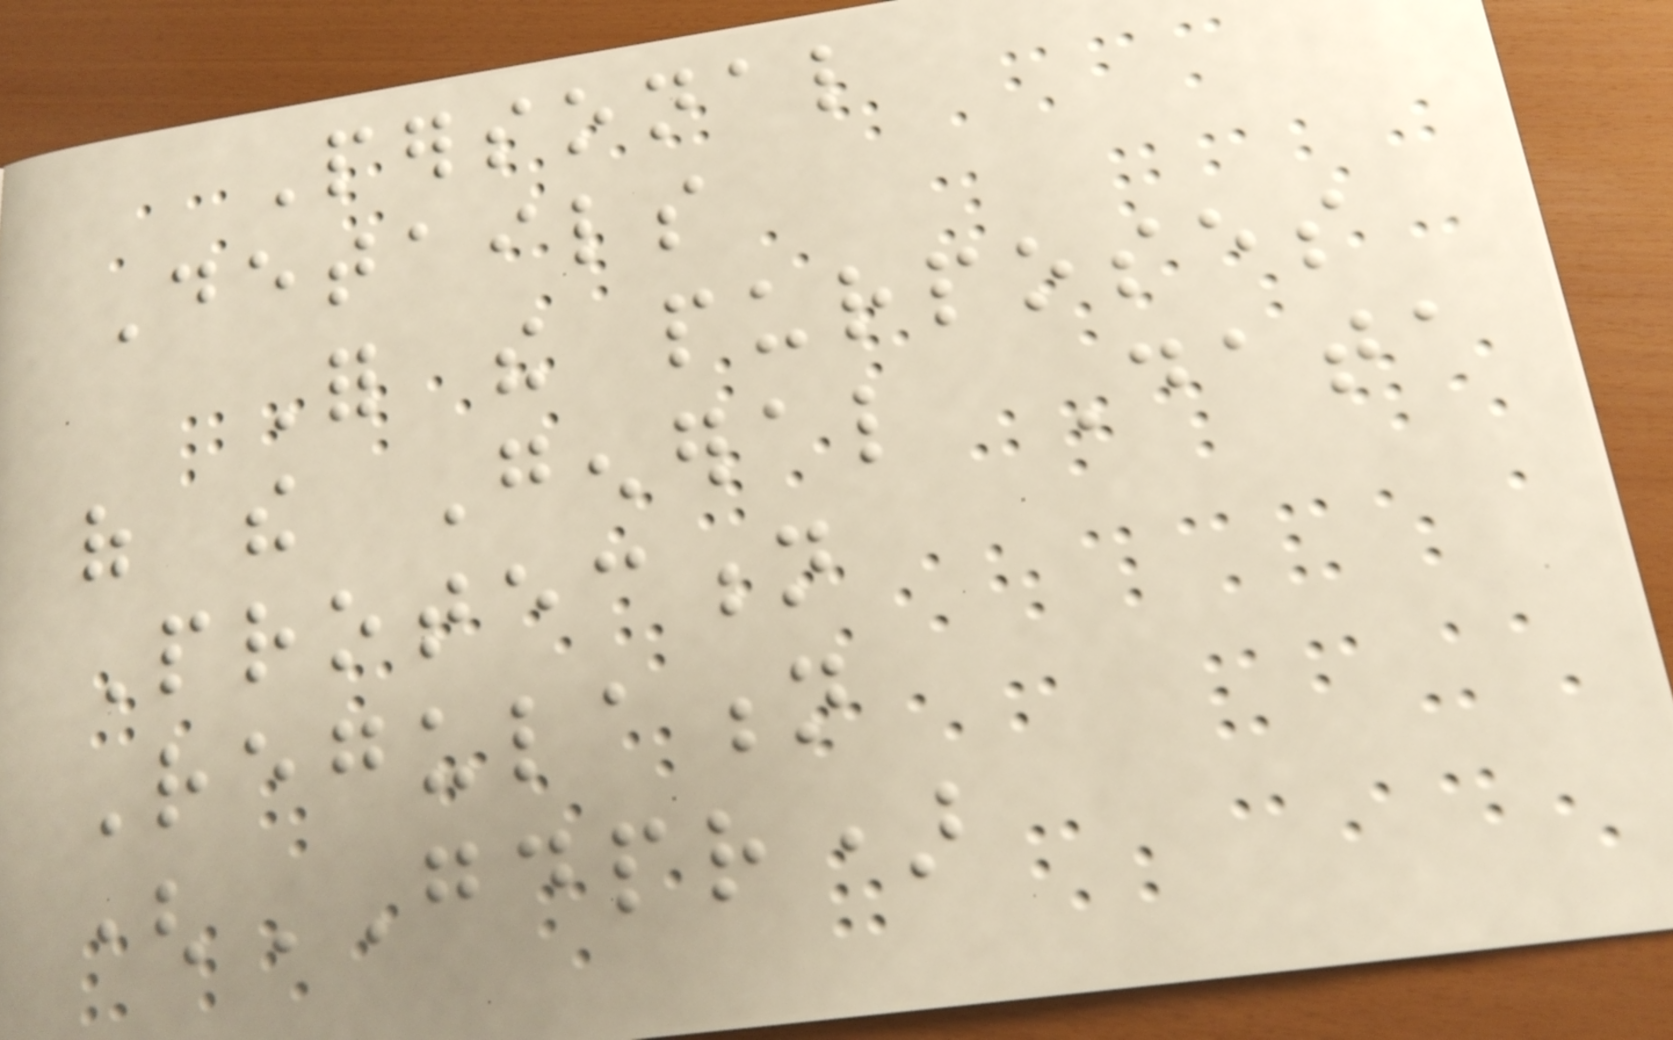Personal
Details
For the purposes
of the General Data
Protection
Regulation
(GDPR)
